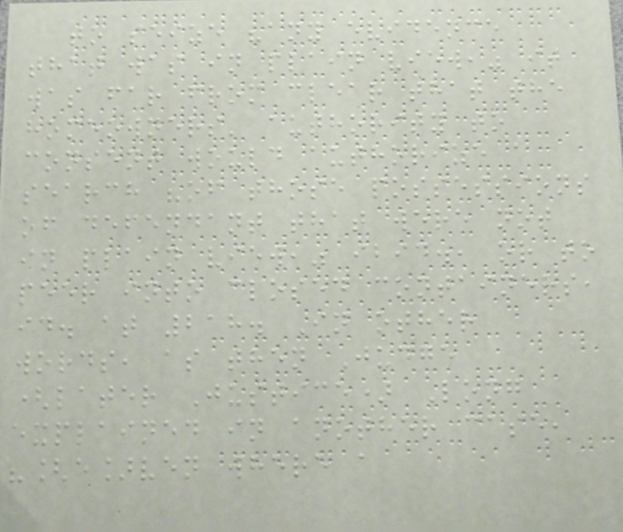to seize "any evidence
that was in plain view," it
was far from clear that the
homeowners' authority to
consent would authorize a
search "of those possessions
of defendant that were not
in plain view," ibid., or to
peer into closed containers,
id. at 218. In other
words, as then Judge
(later Justice) Long
explained in another case,
"[e]ven where a
